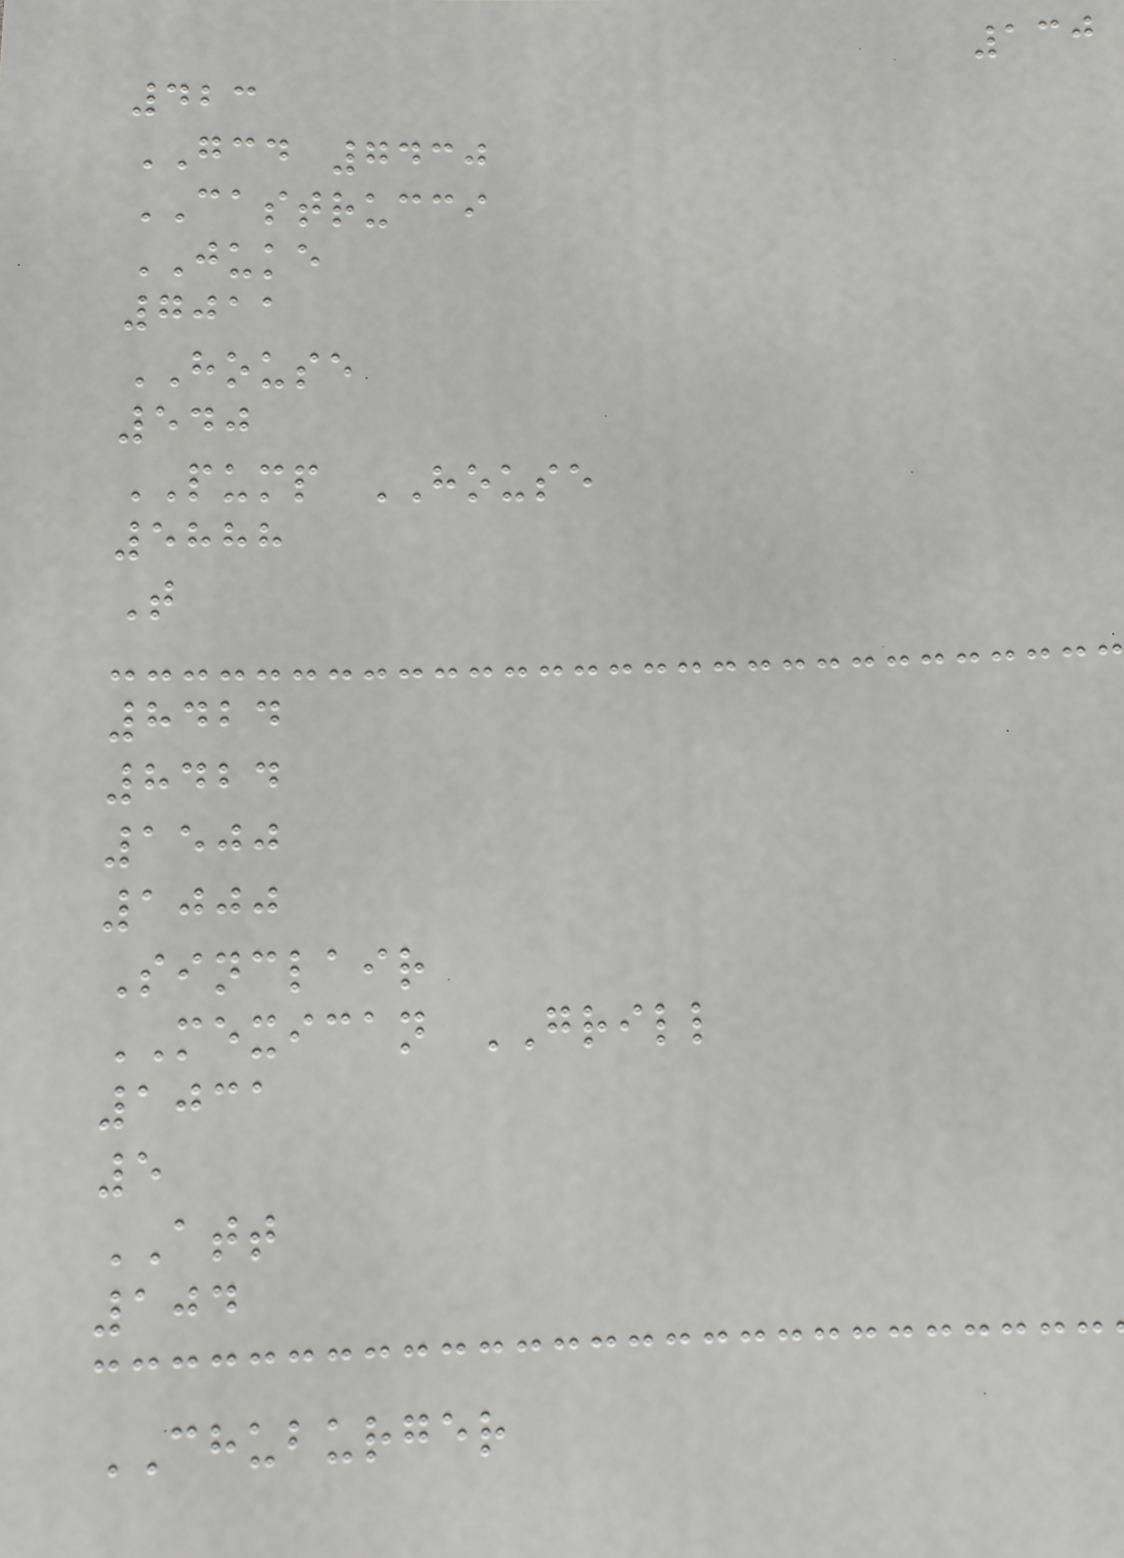130
423
GCD 7430
CASTRUCCI
JUKE
7011
HOUSE
540
PUMP HOUSE
5888
T
8424
8424
1500
1000
Sinclair
MEXICAN GRILL
1031
5
ATT
104
CHUBURGER
